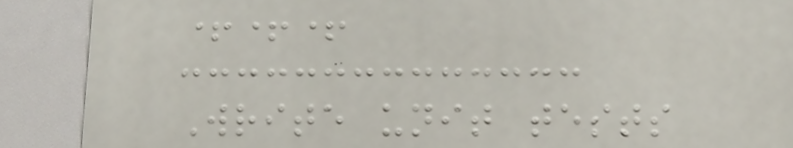+++
Write unit tests
